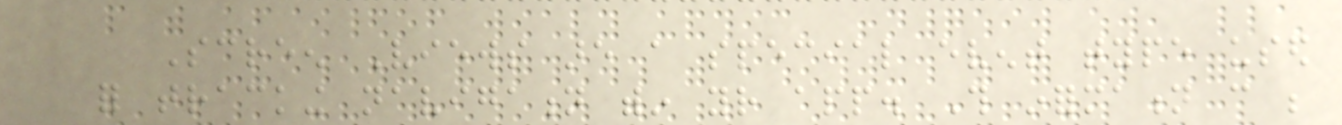Screen Views are a special event type used
for tracking navigation within your app. This information can be
